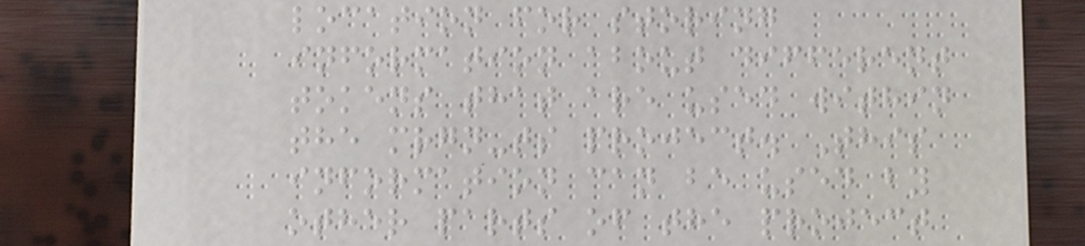location for storing
information about different
tokens that are used within
the mrgn-ts project. This
information can be used by
other parts of the project
